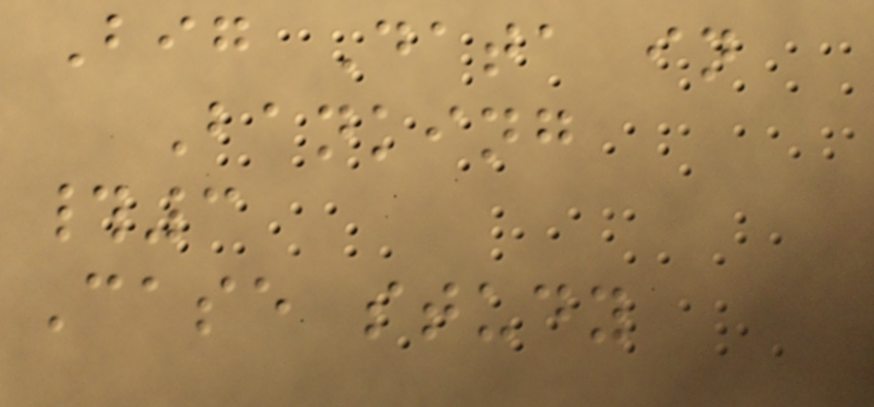Big Data in
Banking
#3
Case study
